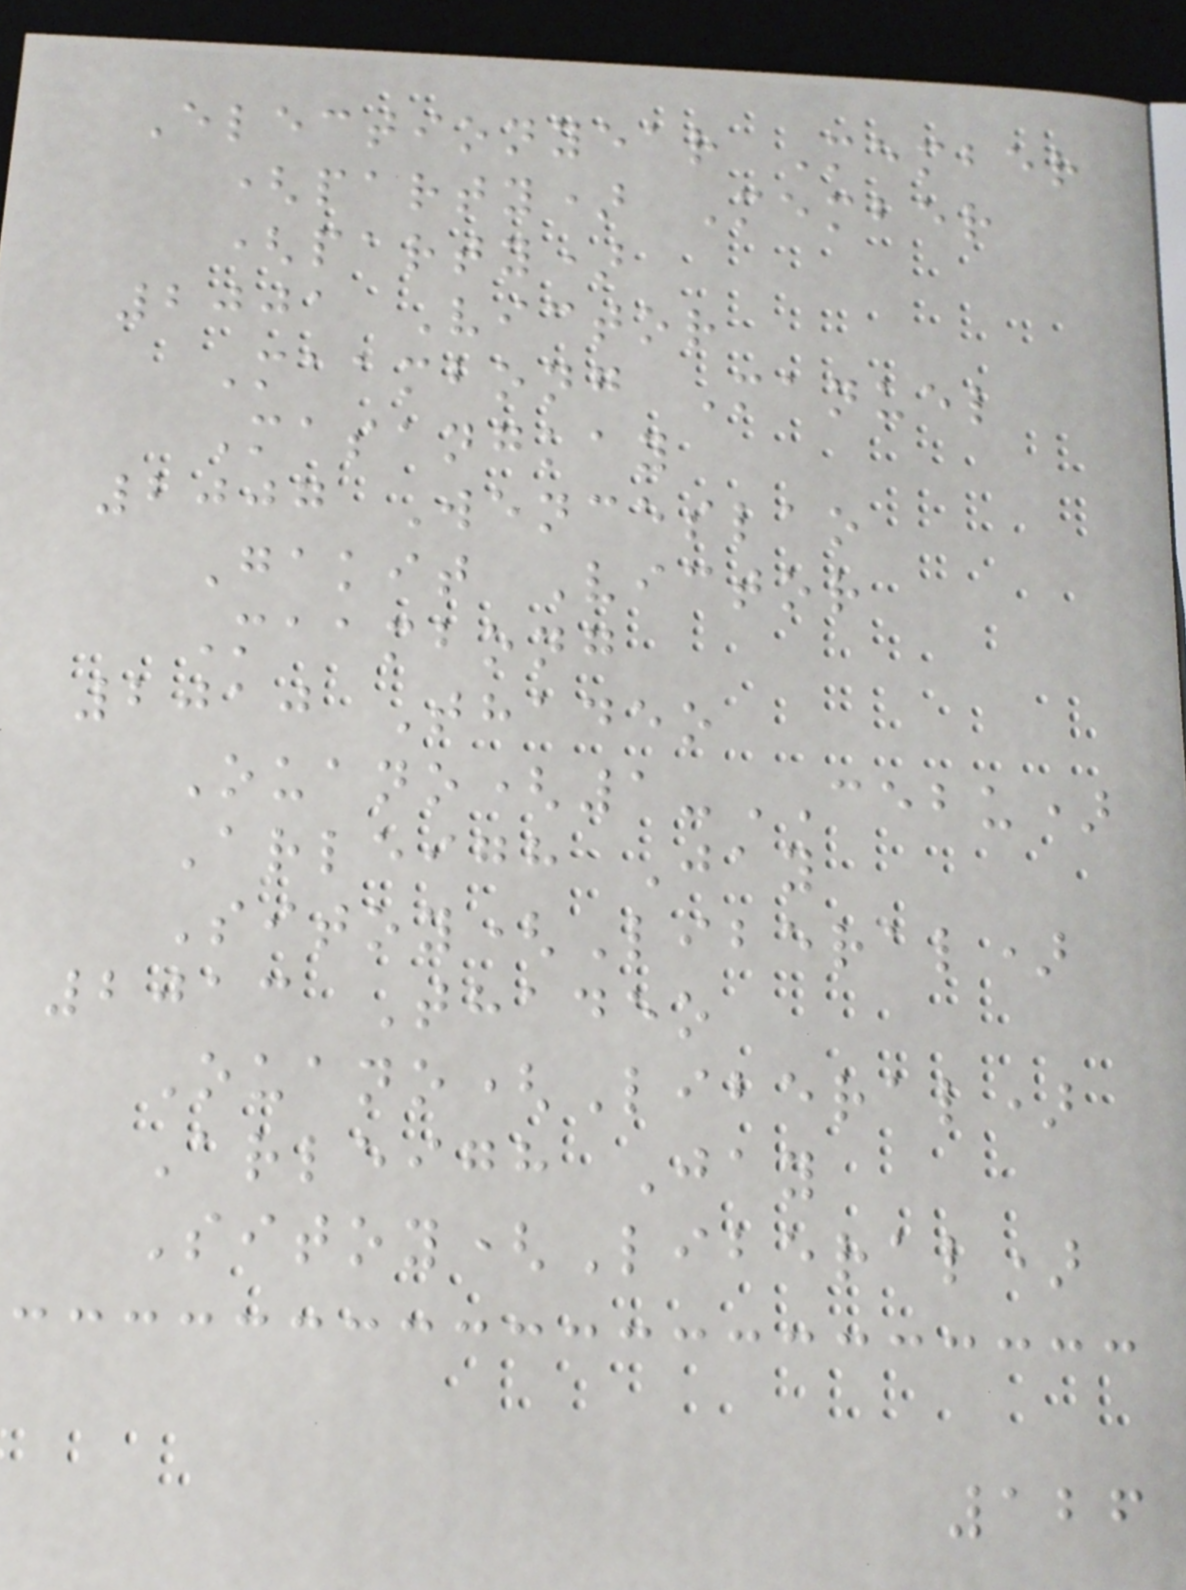Electionyear Member
(party) Member
(party)
2001 Victor
Maambong Manuel
Masangkay
2007 Wenceslao
Gakit Victor
Maambong
2010 Thadeo
Ouano(1-CEBU)
Arleigh Jay
Sitoy(Liberal)
2013 Thadeo
Ouano(Liberal)
Arleigh Jay
Sitoy(Liberal)
126
